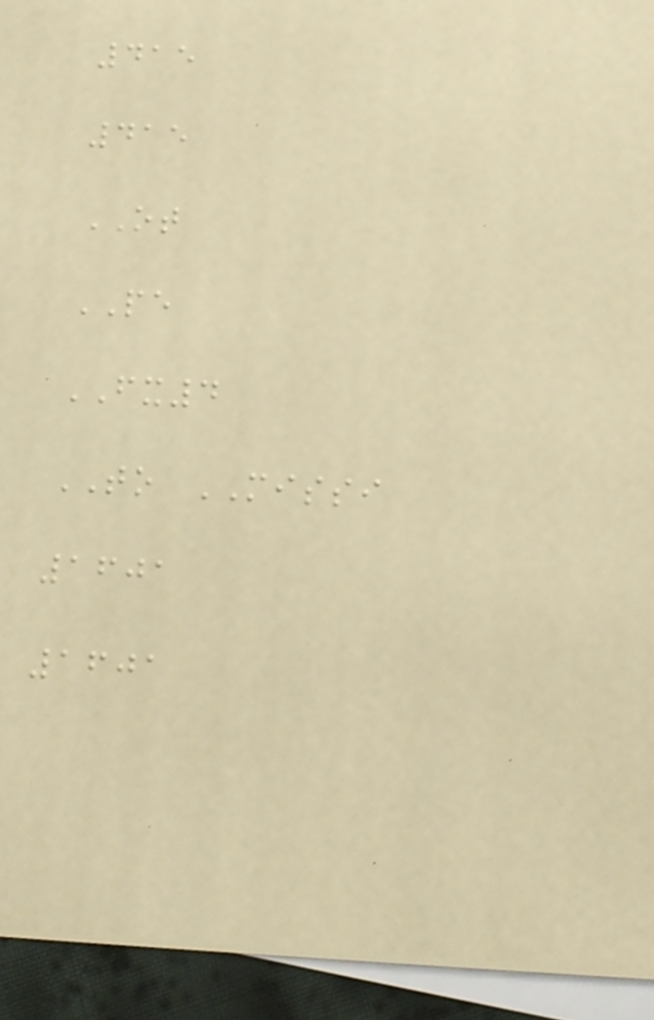415
415
OT
PE
FX4
TO MISSI
1601
1601
